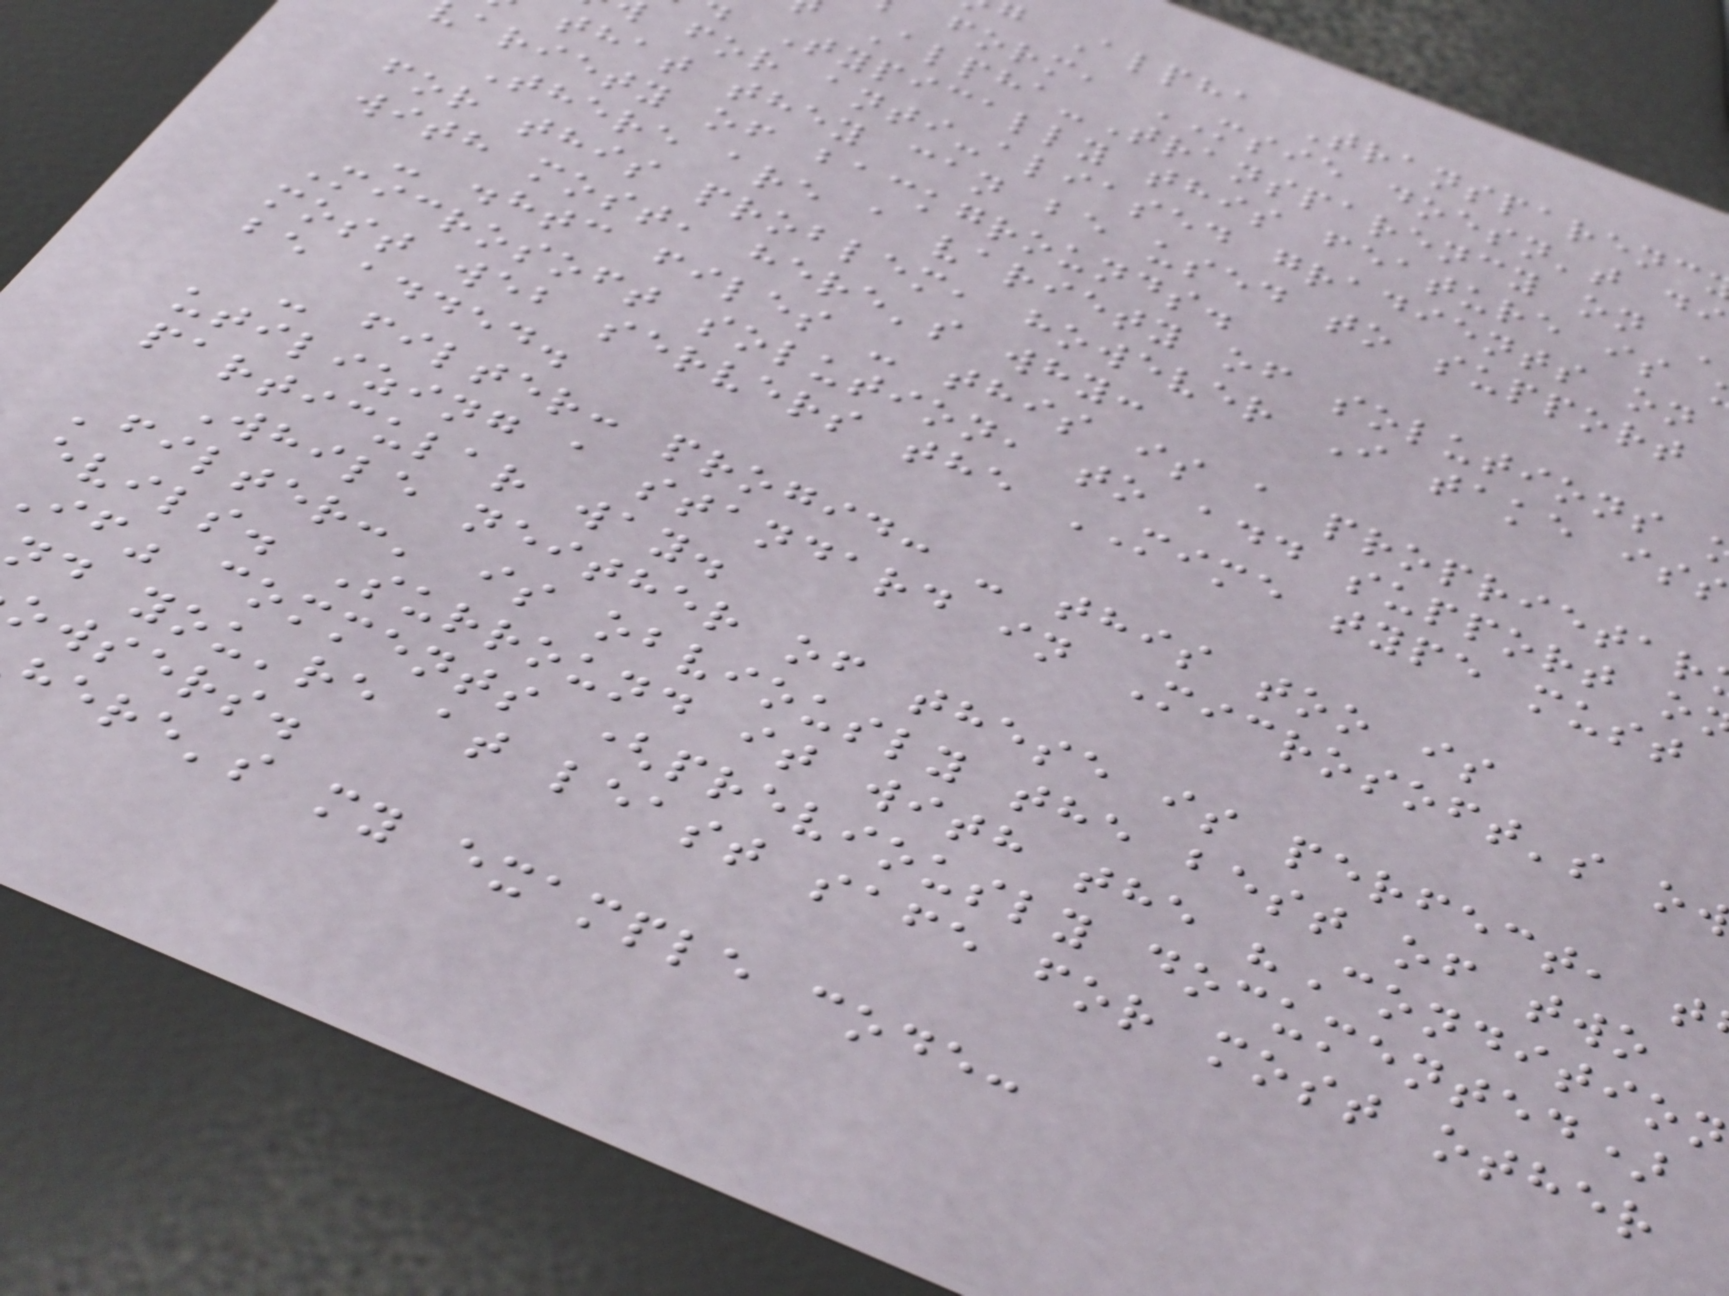Alpha Transparenc
form, MSIE doesn't di
Alpha-Transparency on
Typically this feature is
for anti-aliased gradients on
that they can be used to support
ariety of backgrounds.
There are a variety of solutions
for this problem, however I take iss
with most, here's why:
- .htc files - this is a proprietar
Microsoft solution, to add support o
most web servers the MIME type must
be added.
- filter: progid: - this too is
utilizing a standard in Microsoft's o
particular way.
While neither of these is perfect, t
'filter:' is obviously the best of two
evils. Surround it with the "Condition
If" comments (previously documented)
nd you're at least safe for most other
owsers.
here's my example code:
